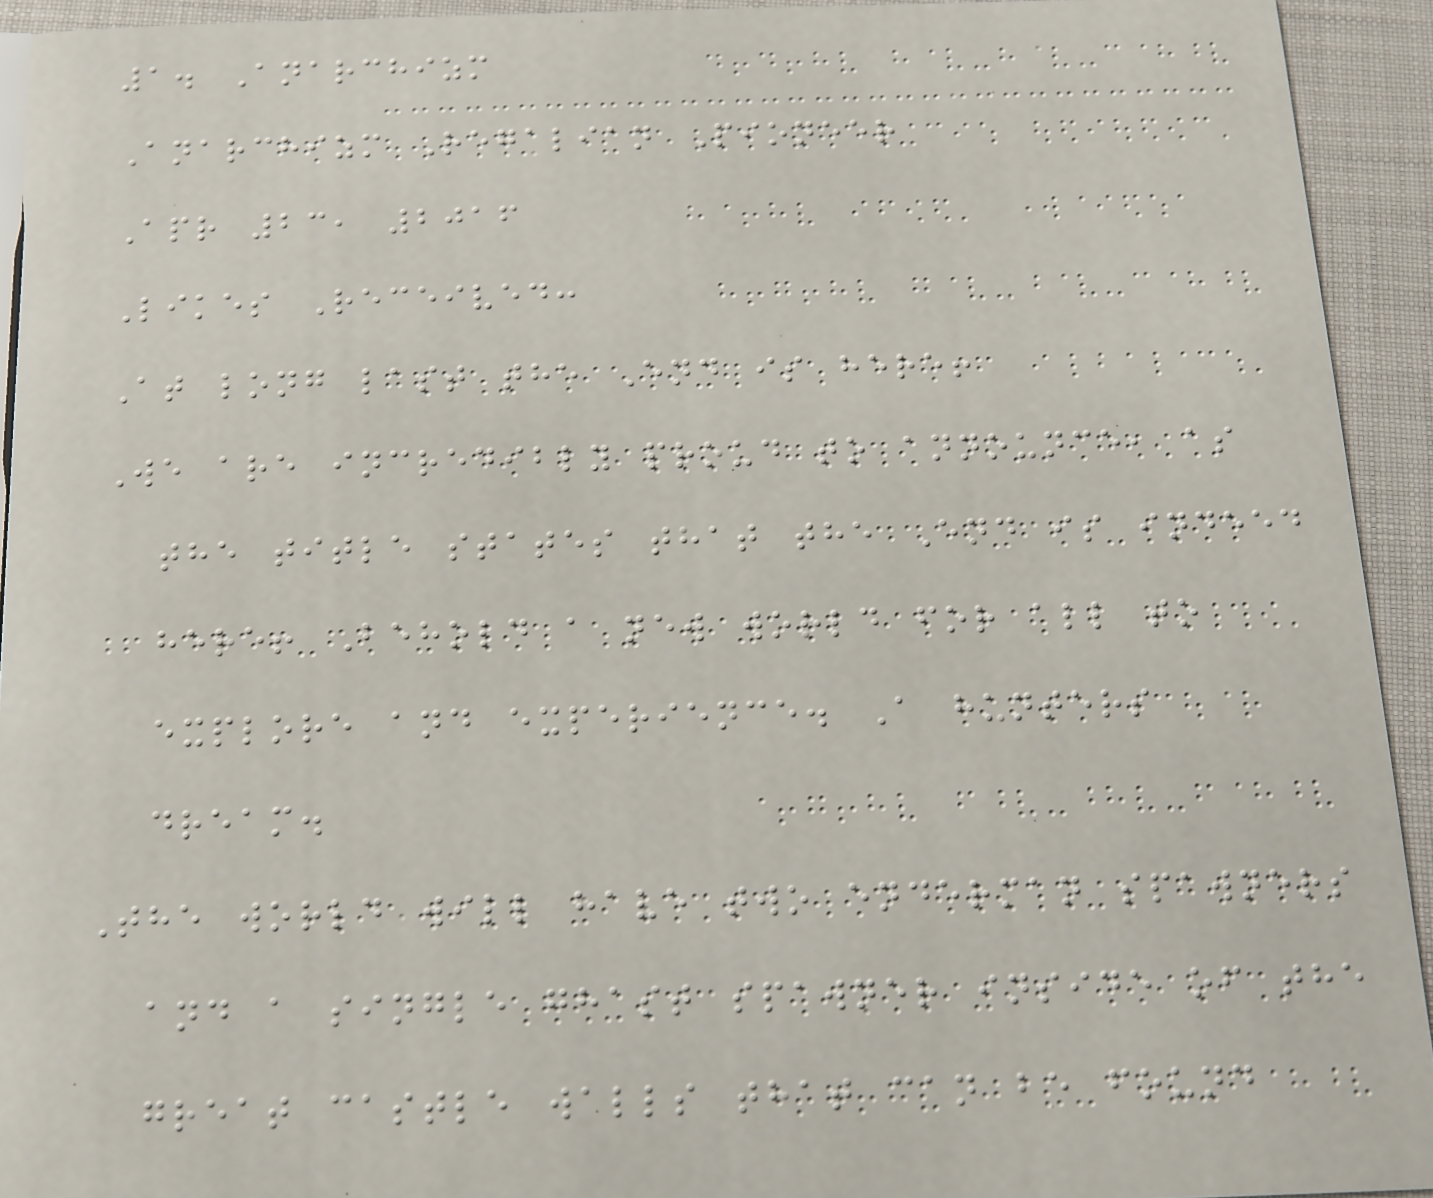1. Anarchizm
Anarchizm Regalian Pioneer
Apr 23, 2016
Likes Received:
At long last the End is here!
We are incredibly proud to announce, as
the title states that the End is indeed
here! Behold a new world for all to
explore and experience. A hunters
dream.
The world will have two enderman spawners
and a single ghast spawner inside of the
great castle walls that can be found
